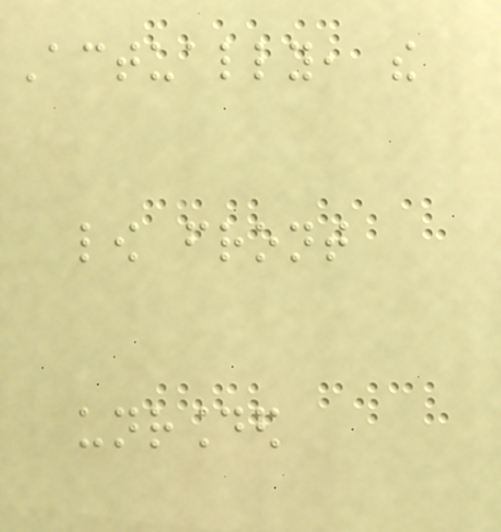Actually, the
low front
unrounded
